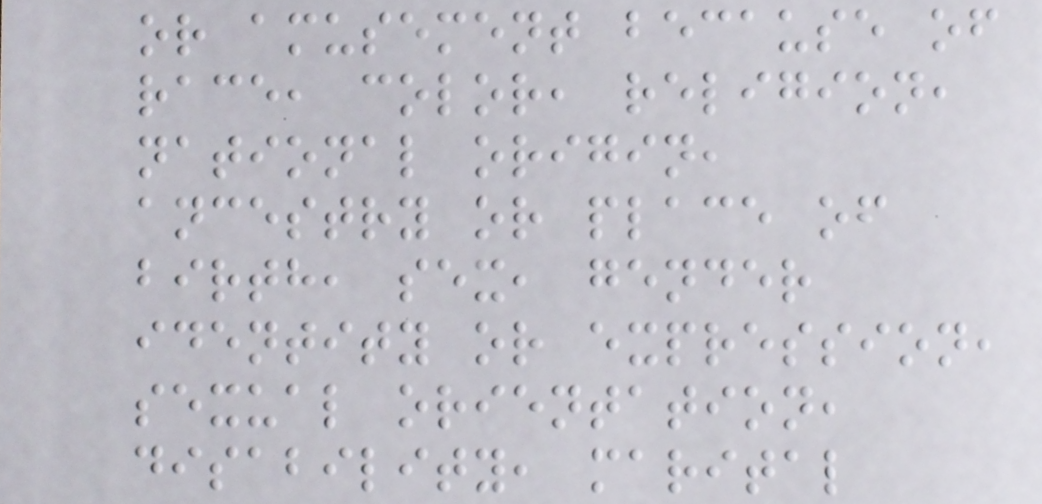or amusement because of
race, color, religion,
national origin,
ancestry or place of
birth, sex, gender
identity or expression,
sexual orientation,
disability, marital
